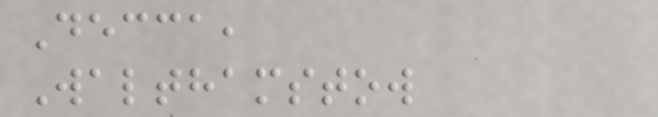Decca,
Walthamstow
